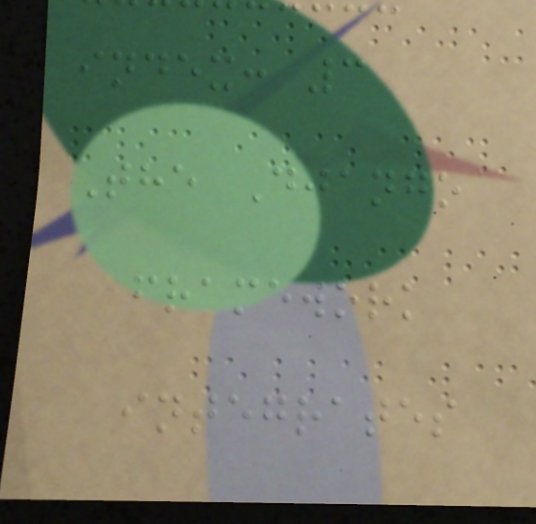index: 3
The Django
framework
integrates
